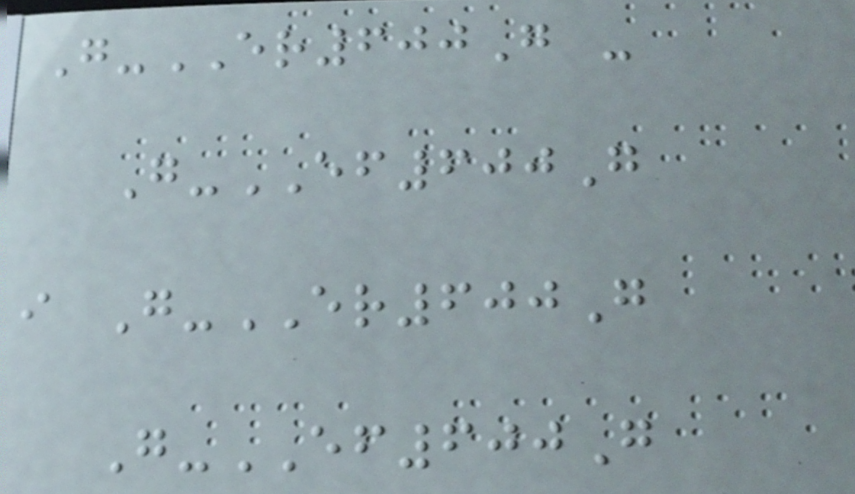G-ER600G -
G-EF600G
i G-ER600G
G-EF600G
